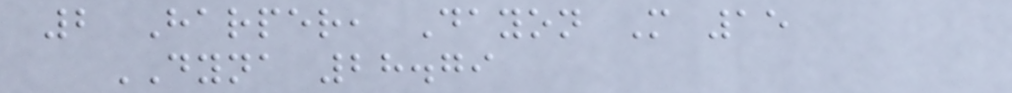2 Harper, Dayon M 15
DYNA 28.79
